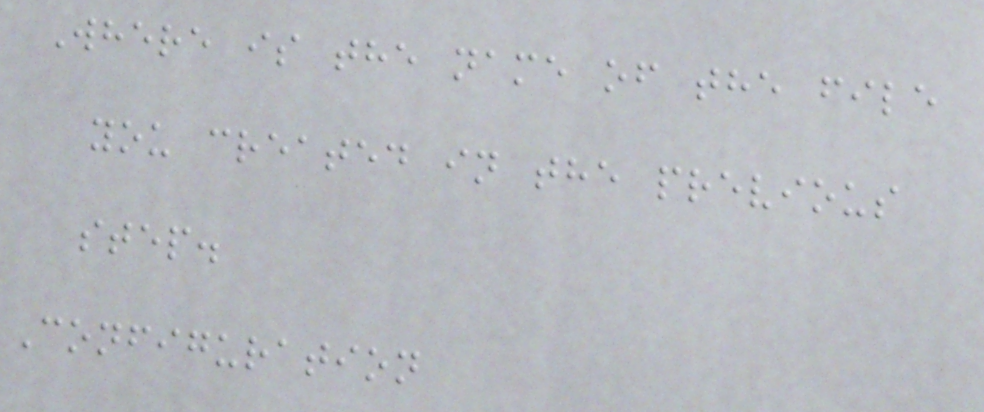Where is the name of the file
you created in the previous
step.
Configuration
